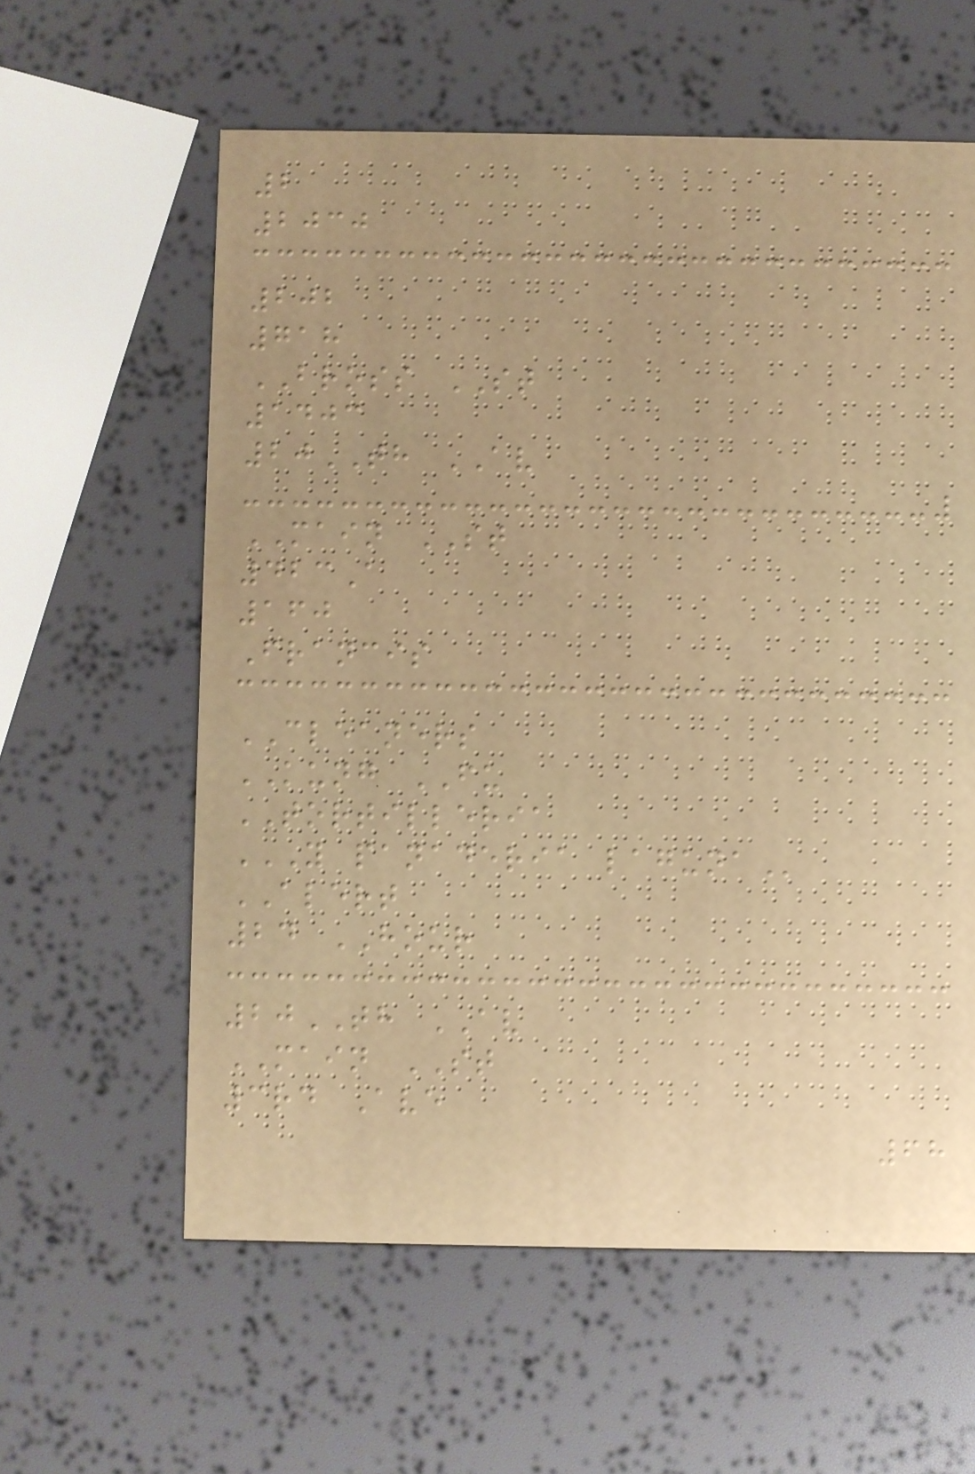2
2030
202
718
BROSS ST
1403
20TH AV
MAIN ST
423A
160
Francis
CLEANERS
KUNG FU
TORTILLERIA
Y PANADERIA LAGUNA
ALERT
24 HOUR
20TH AV
MAIN ST
3rd Ave
68
